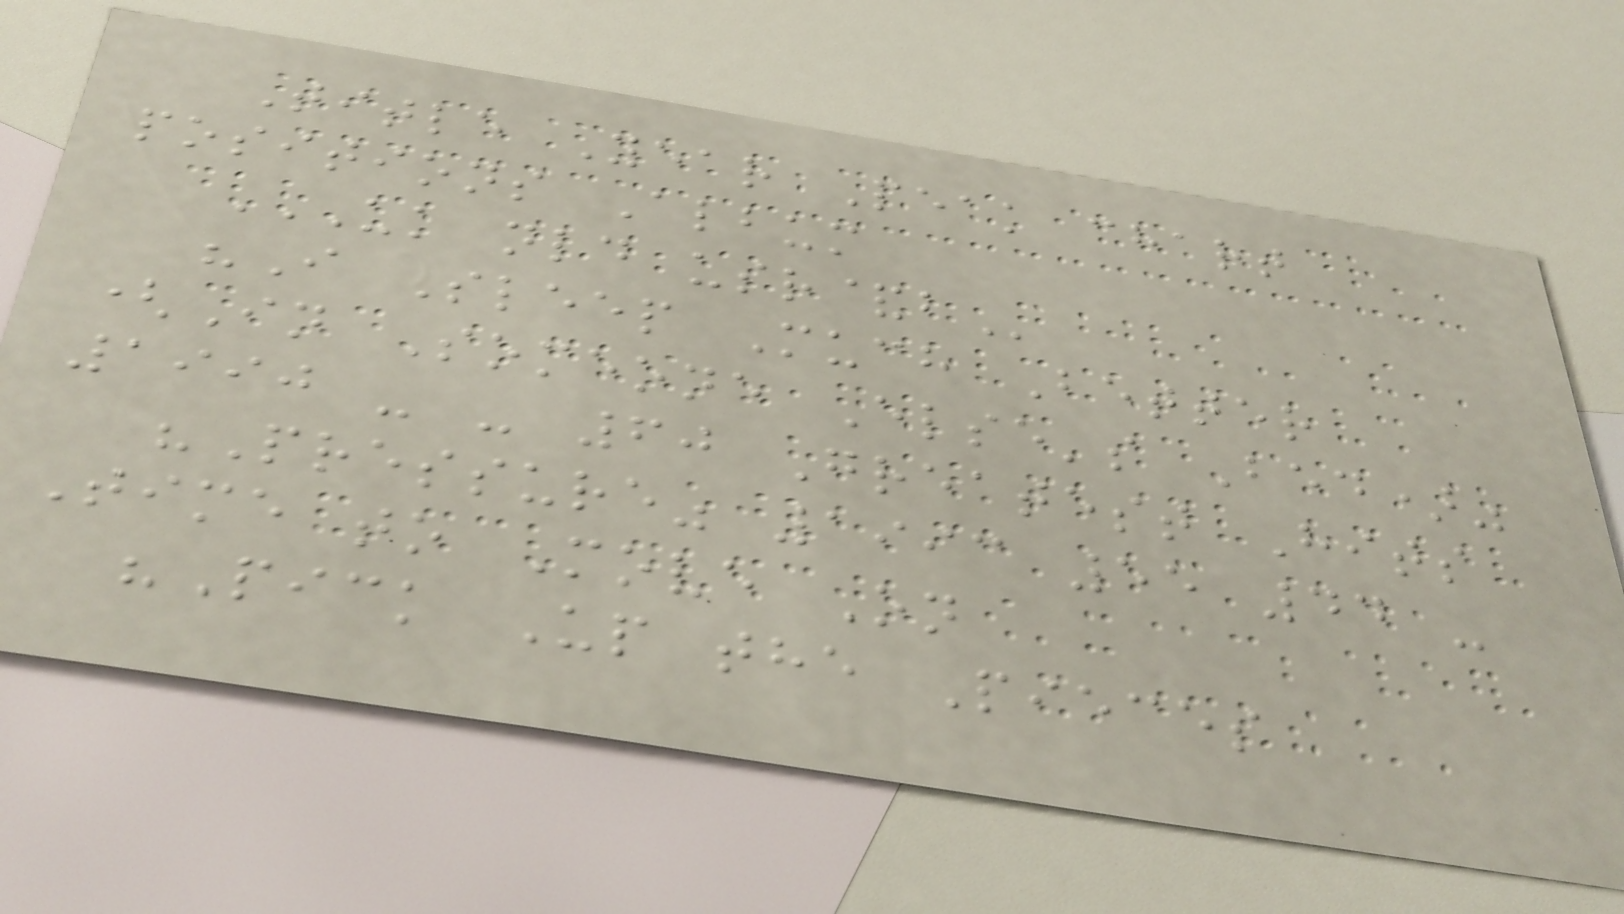Title Year Peak chart
positions Album
UK NLD USR&B
"I Sleep Much Better
(In Someone Else's Bed)"
1990 - - 60 Greatest Hits
"Pressure" 1993 55 44 -
Time to Move On
"Pick Up the Pieces
